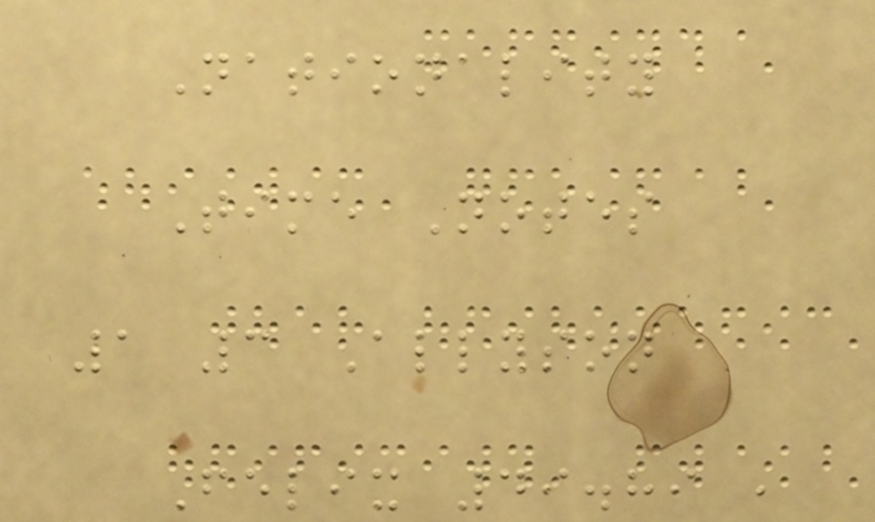Nationality
Time Notes
1 3 Allyson
Felix 49.89 ,
